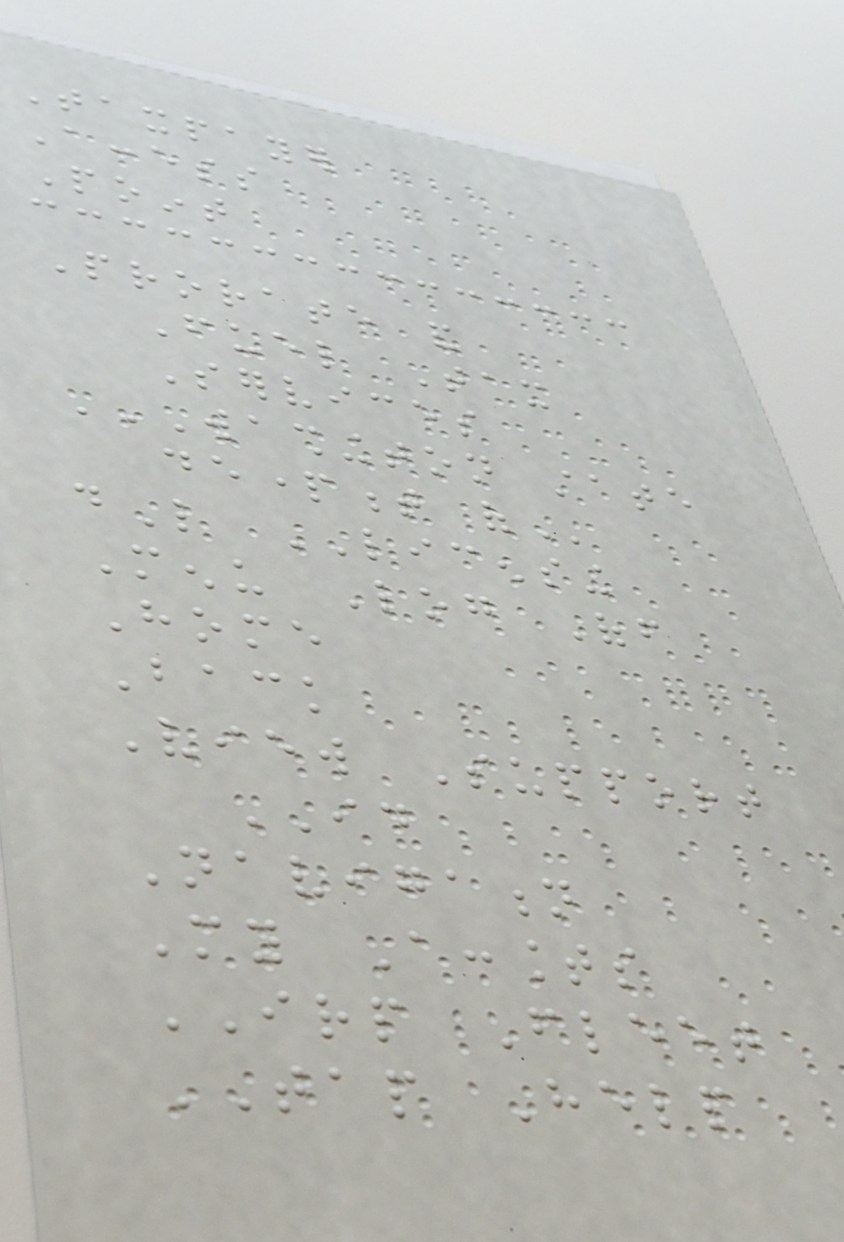Taxpayer
Access
Point
Prorate and
Fuel Tax
Services
WASHINGTON STATE
DEPARTMENT OF
dL LICENSING
Menu Log Off
Home
Back
View Support
ID
Navigation
My Accounts
IRP Fleet
TAP Help
